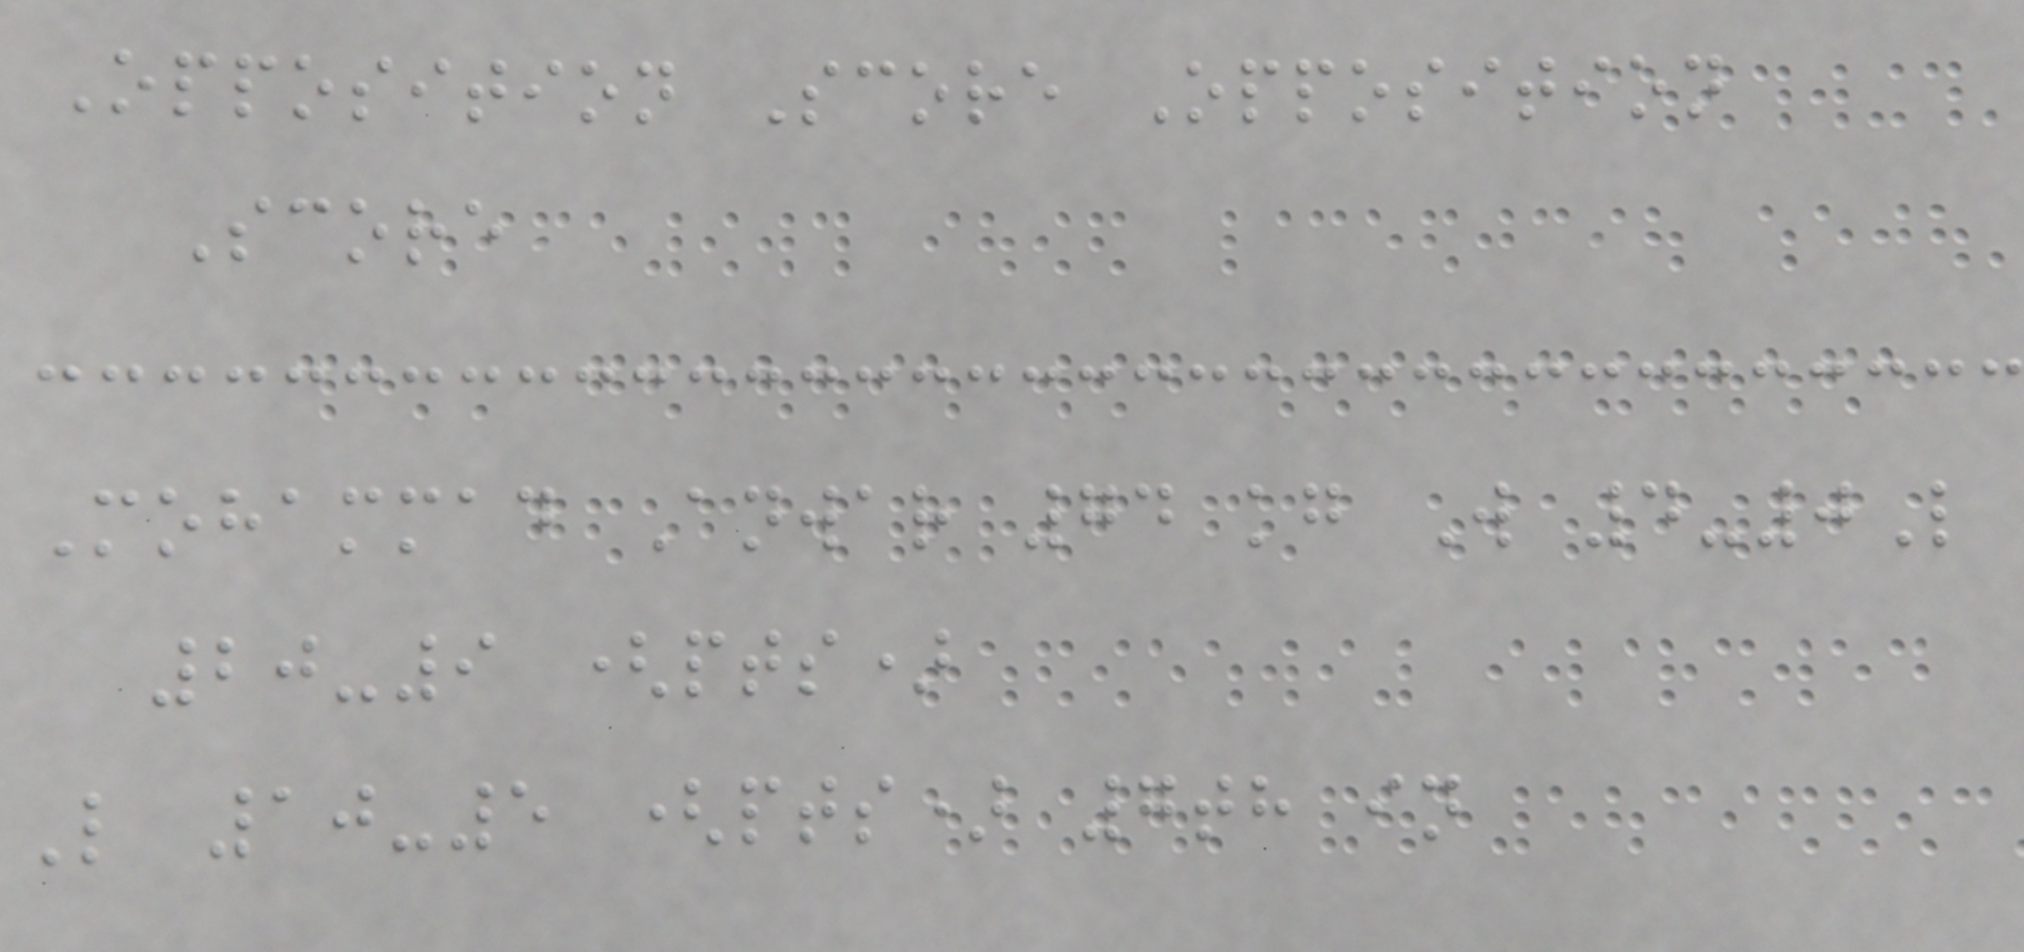Opposition Score Opposition
Score
Mohammad Anwar 74 kg W 4-0L
20-9 (pts)
L 10-5 (pts) 7th in
